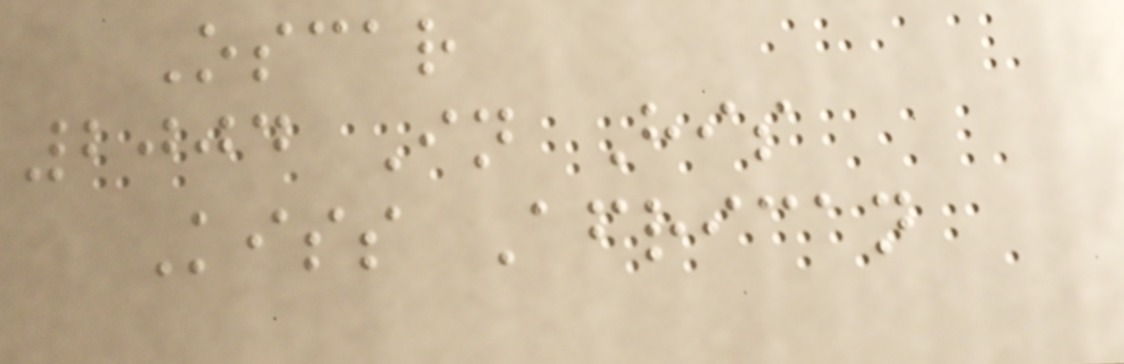Oscar
2004 In His
Kiss African
